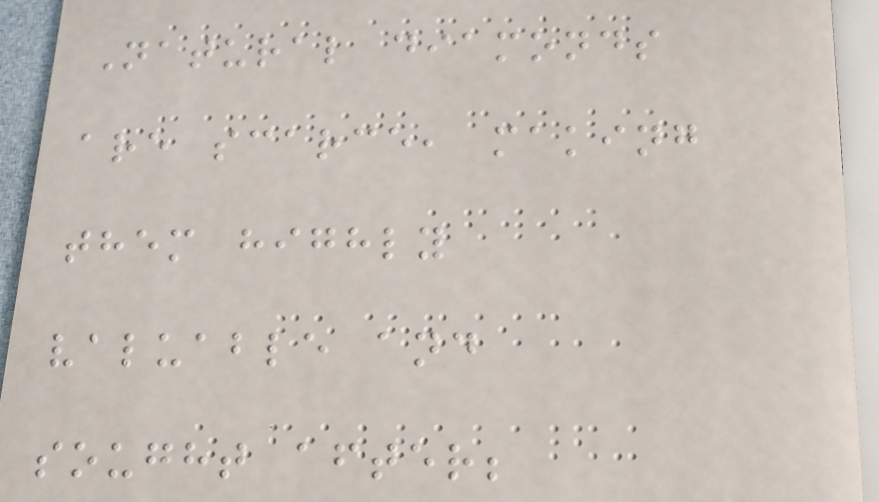Natural diamonds
are scarce, making
them highly
valuable and
sought after;
